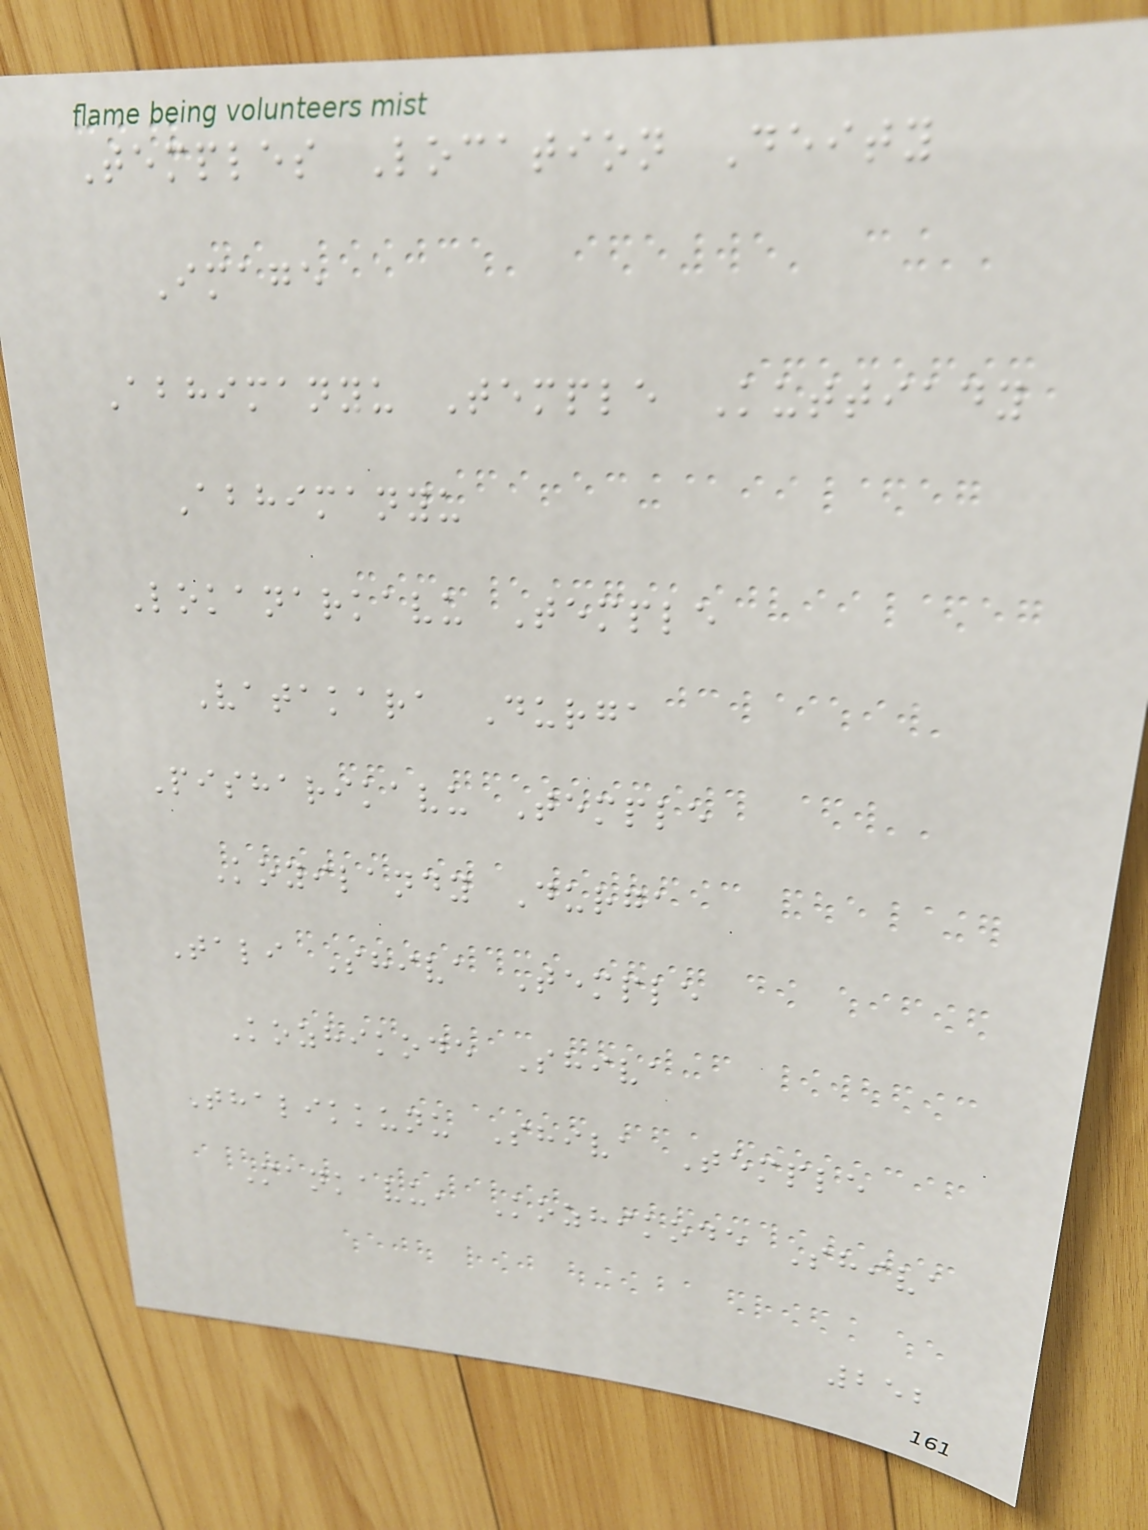Temples Location Deity
Image
Abhimanyu Temple Kuttiady
Abhimanyu
Lokanarkavu Temple
Vatakara Durga
Pisharikavu Temple
Koyilandy Durga
Tali Shiva Temple
Kozhikode Shiva
Thalikkunu Shiva Temple
Mankavu, Kozhikode Shiva
252
